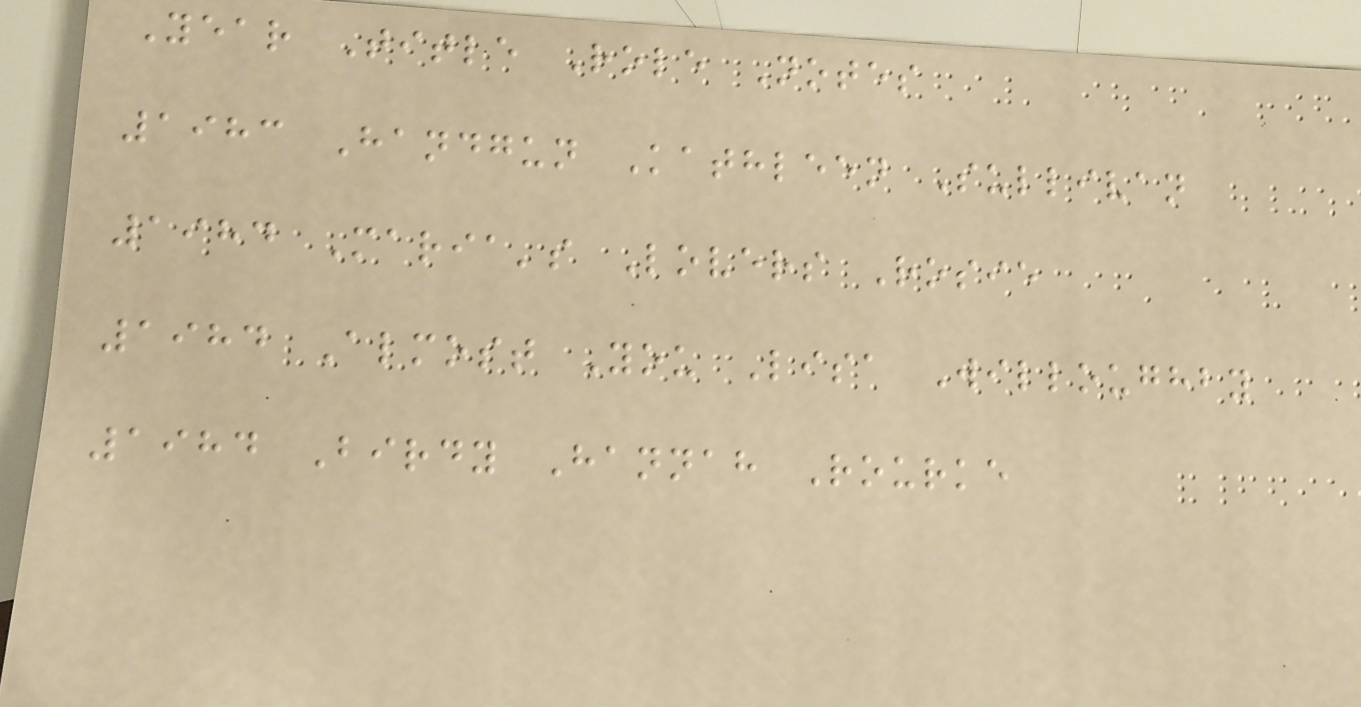Year Title Role Notes
1983 Handgun Kathleen Sullivan
1984 Maria's Lovers Rosie
1984 Almost You Lisa Willoughby
1984 Birdy Hannah Rourke
